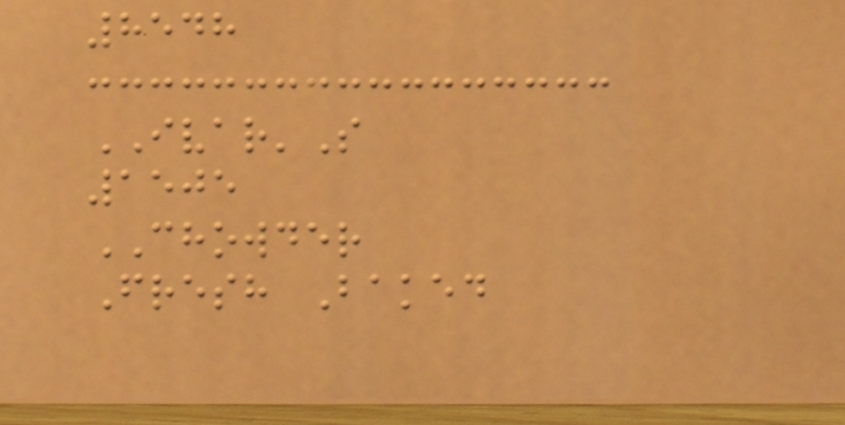8548
IVAR'S
1505
CHOWDER
Fresh Baked
